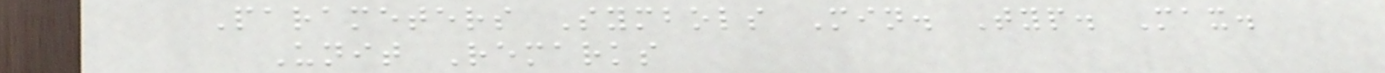Parameters Symbols Min. Typ. Max.
Unit Remarks
